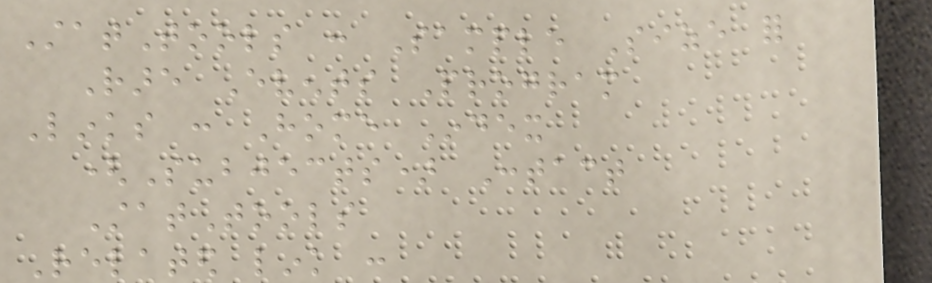StatTools : Sample Size for
Rare Events Program
Links : Home Index
(Subjects) Contact
StatTools
Related link :
